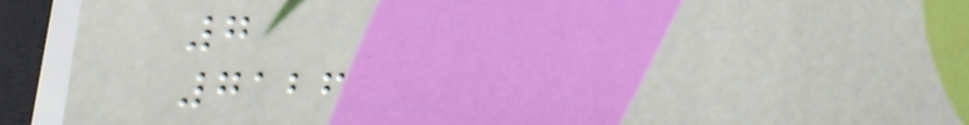7
7126
